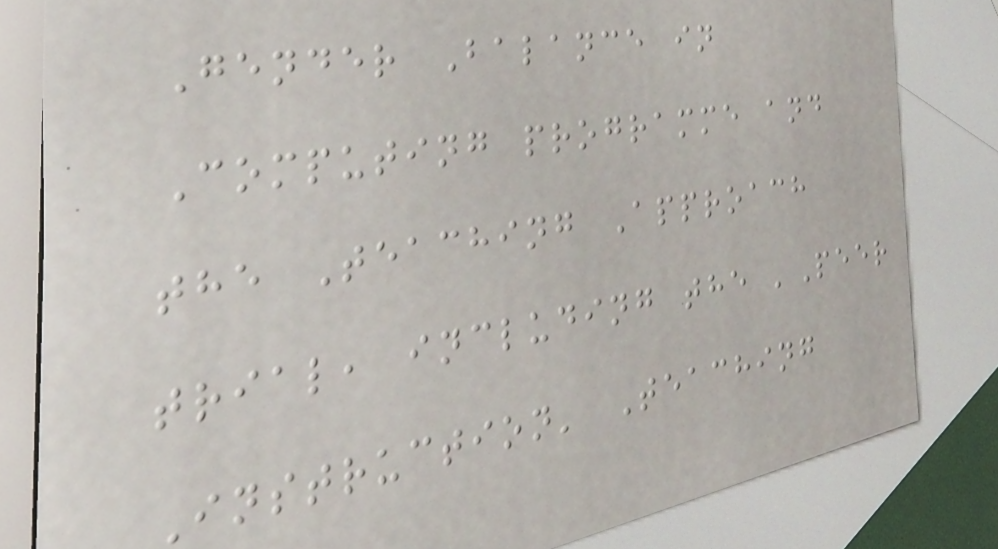Gender Balance in
Computing programme and
the Teaching Approach
trial, including the 'Peer
Instruction' Teaching
